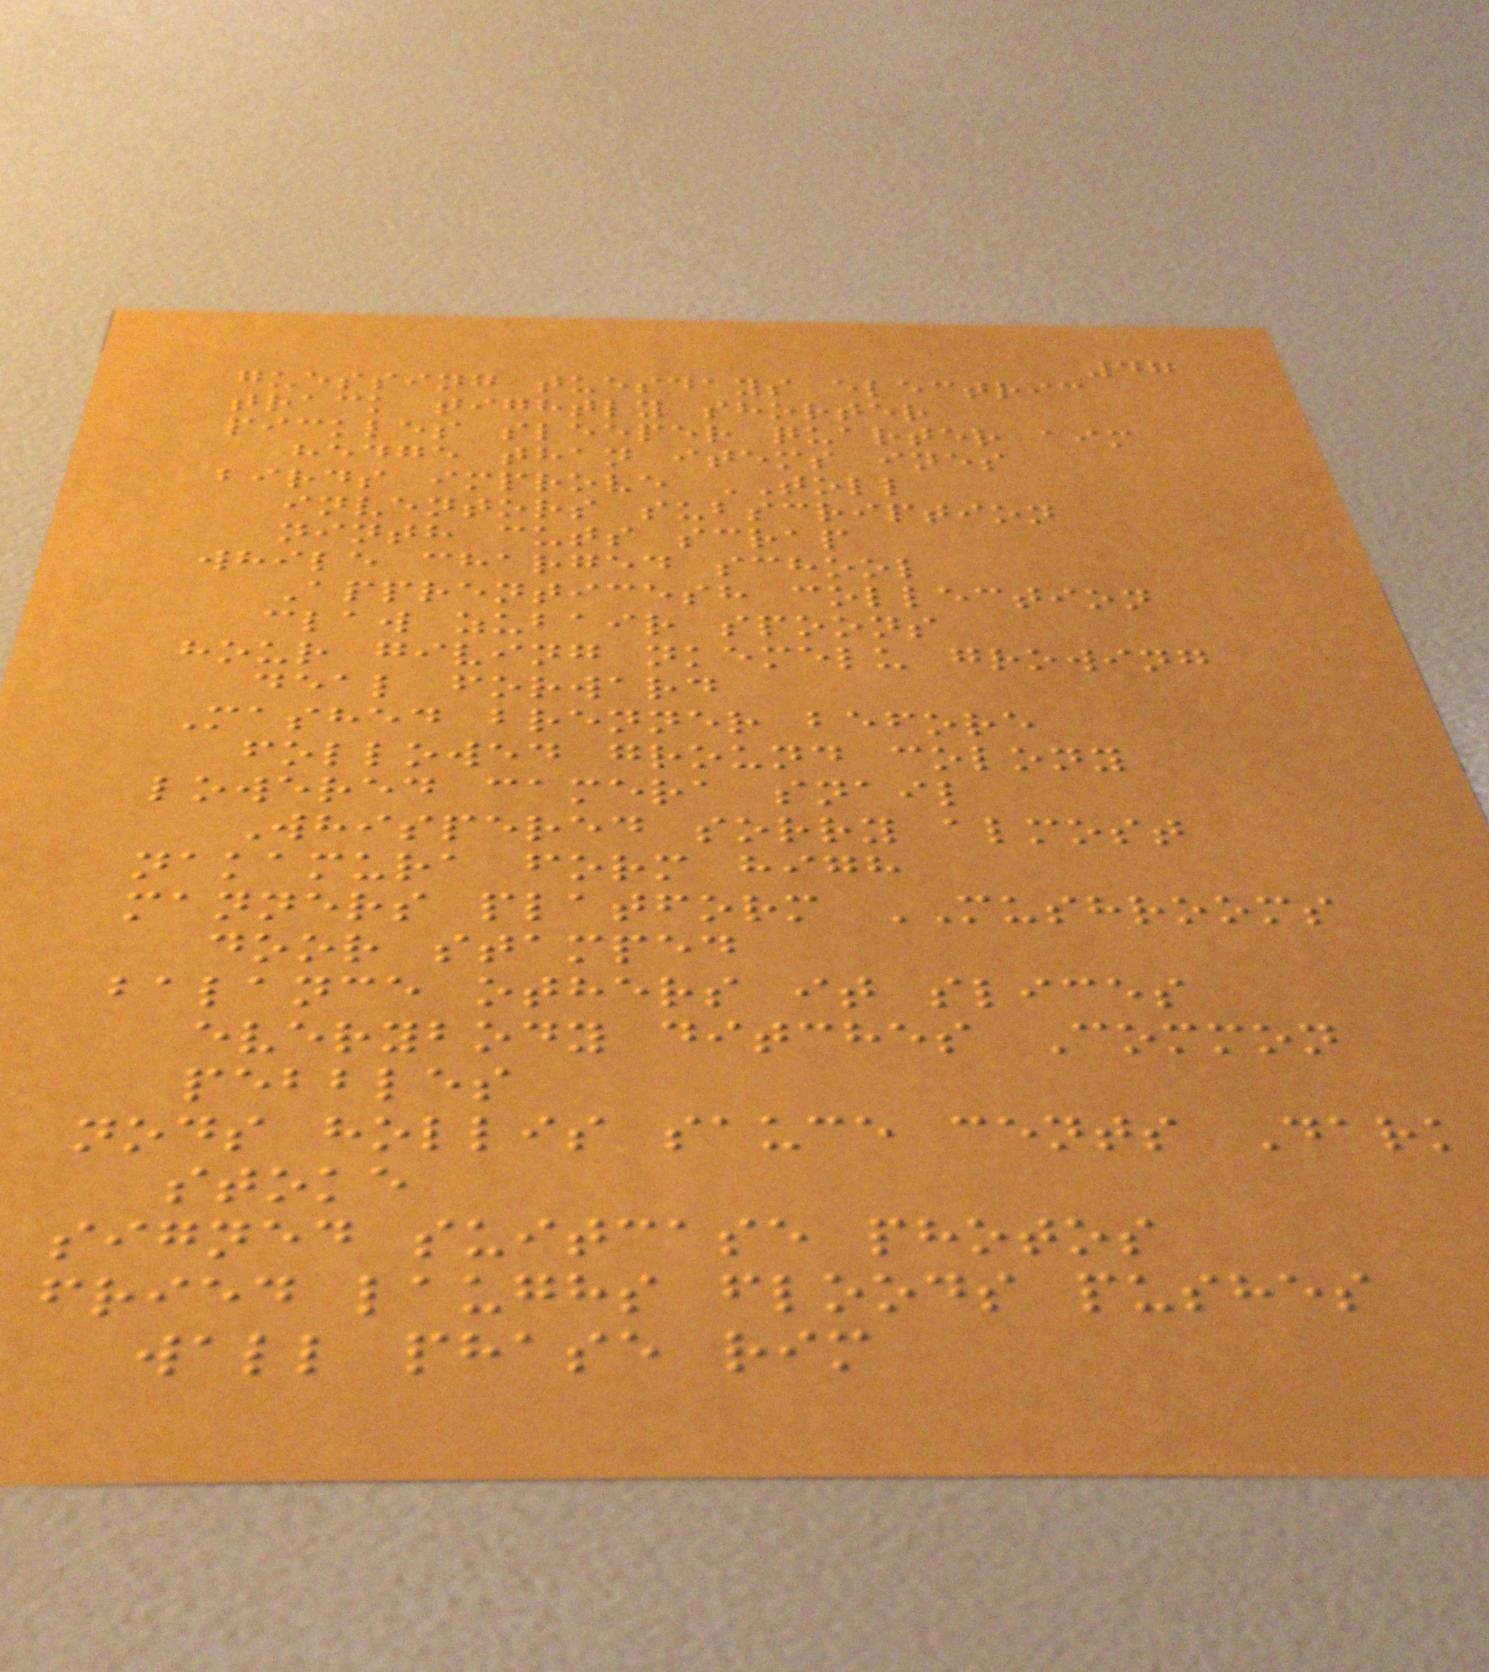47
guessing tuesdays electric
track tightly shorter
pickles sleeper quarter aim
hedge than items ines
birds improve TOLL
inventors subscription
ninth cuts scrap
while charged school
Apprenticesh collection
claw zubair spoons
hour giving nkemelu growing
deal forward
Mashed brenner before
followed ground colony
lowered camera snail
Whispered sorry almost
nakamura form high
manners platform MUSHROOMS
door stamped
balance others it slices
everybody ditches Common
pebbles
nods hollis sauce cents Dark
stoke
signed suitcase photos
fried laughs floods pushes
wall phase rim
